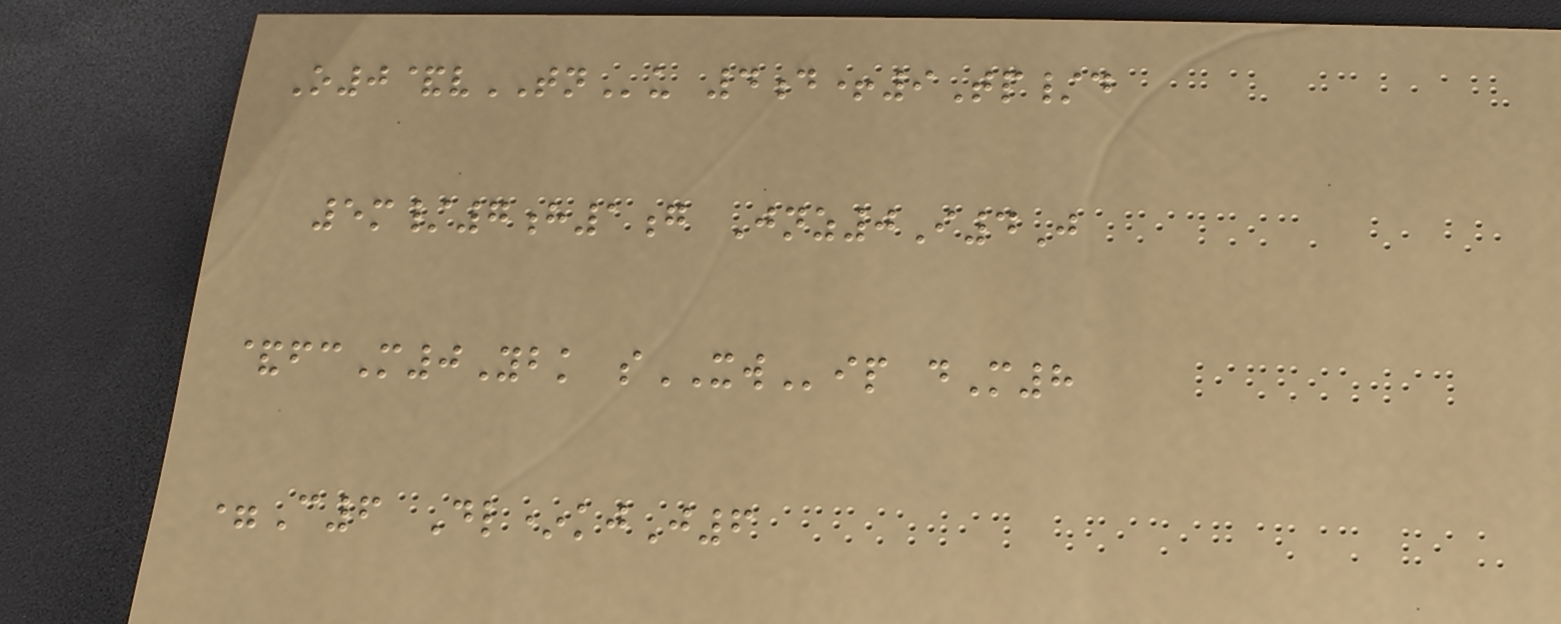O0&vTNu 4d+9Tp/d
5m/7h1g Jnz0I4J
&fcM0Ybk sXWip dM8
=C6 Dl*kjJ6
